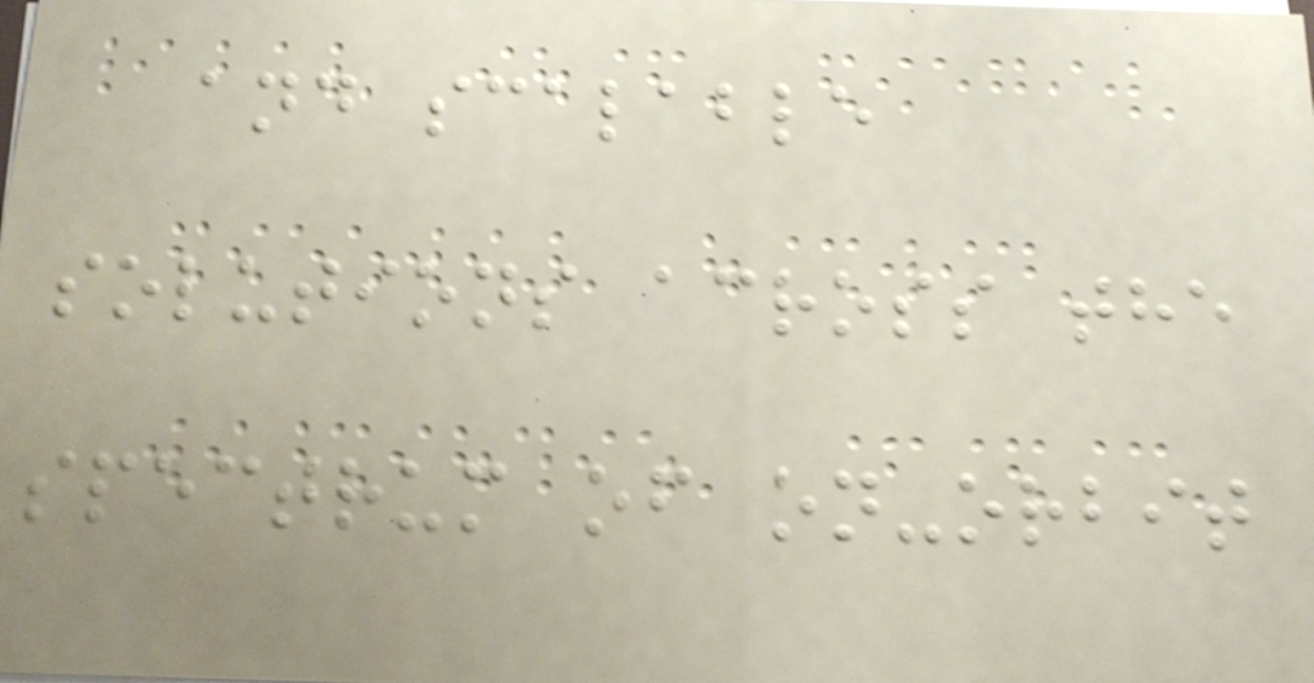and scalable
solutions across the
spectrum of on-orbit
